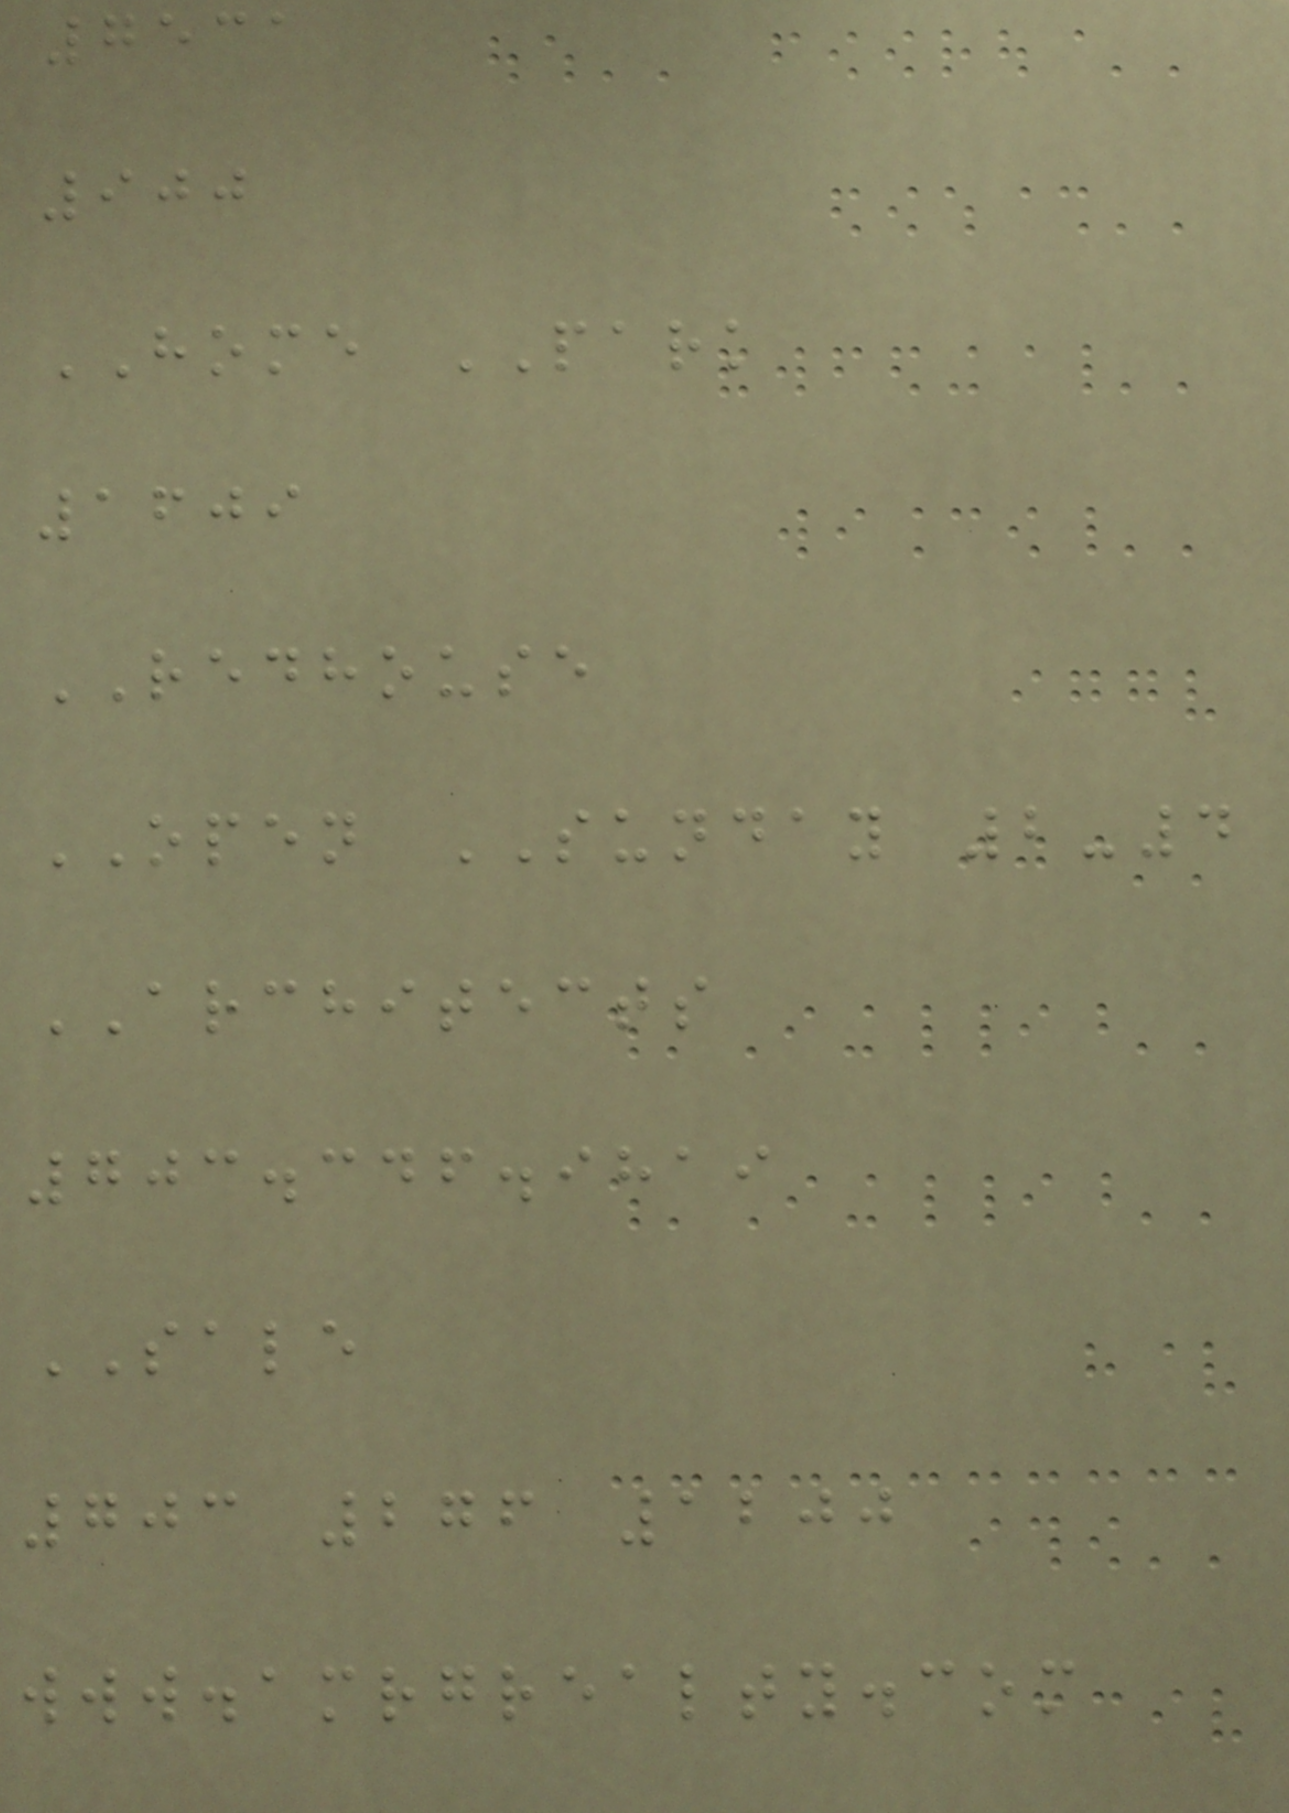7531
900
HOME PARK
1609
REDHOUSE
OPEN SUNDAY 2-4
ARCHITECTS
703.346.9819
SALE
703 276 1200
www.amrgrealty.com
